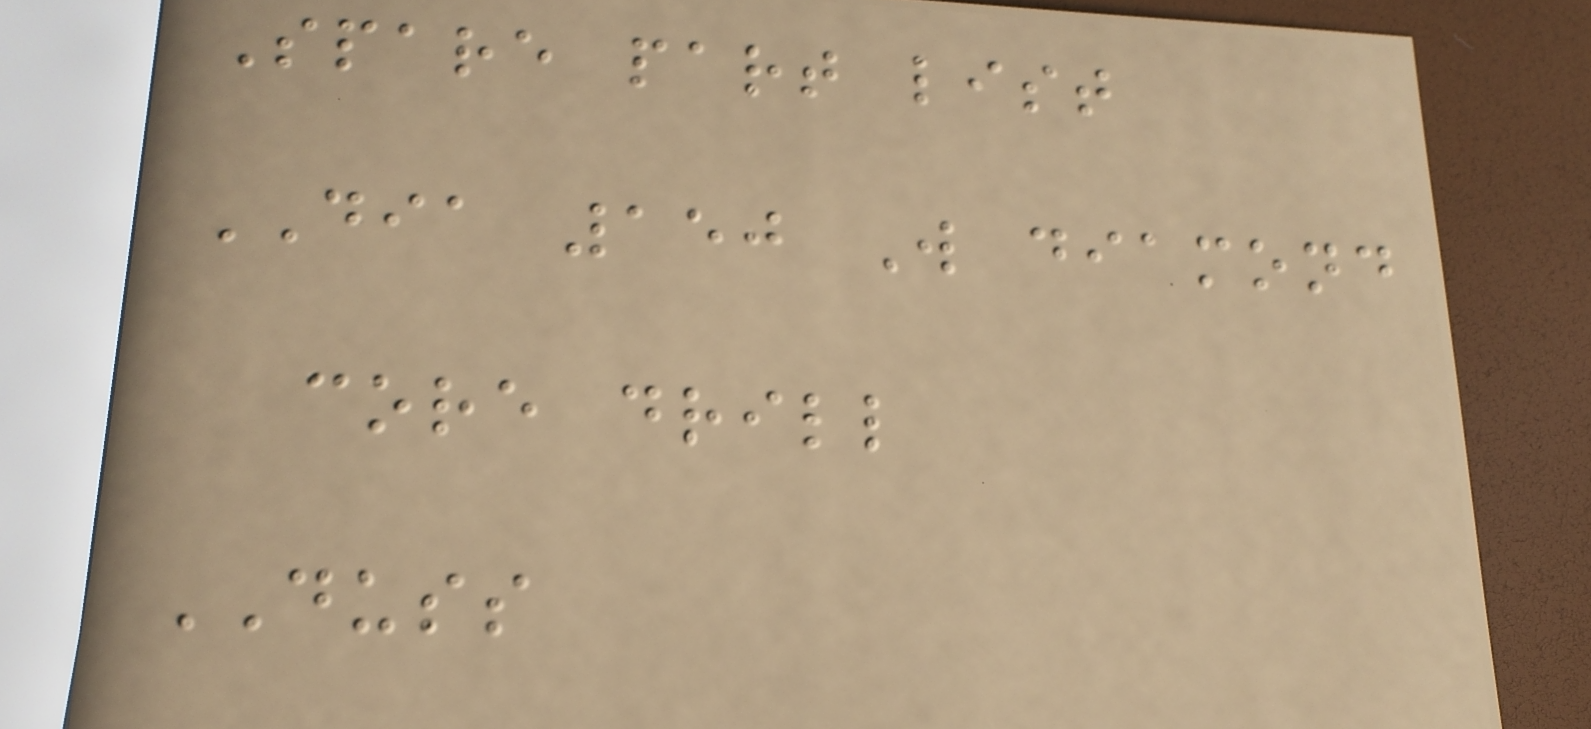Spare part list
DIA 150 W diamond
core drill
DUSS
